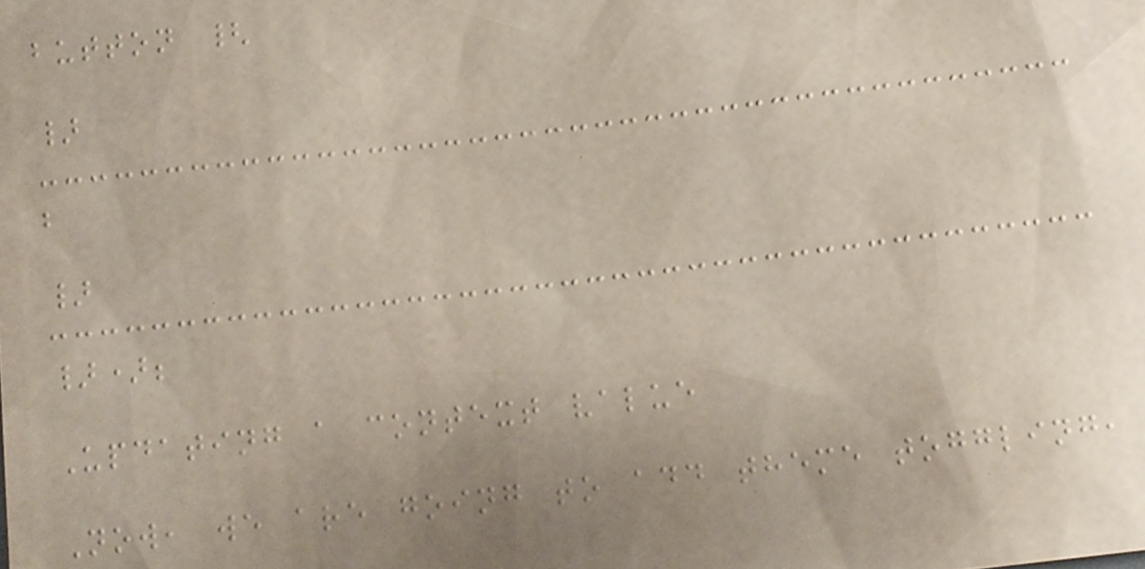button {
}
;
}
});
Updating a context value
Now, we are going to add theme toggling,
